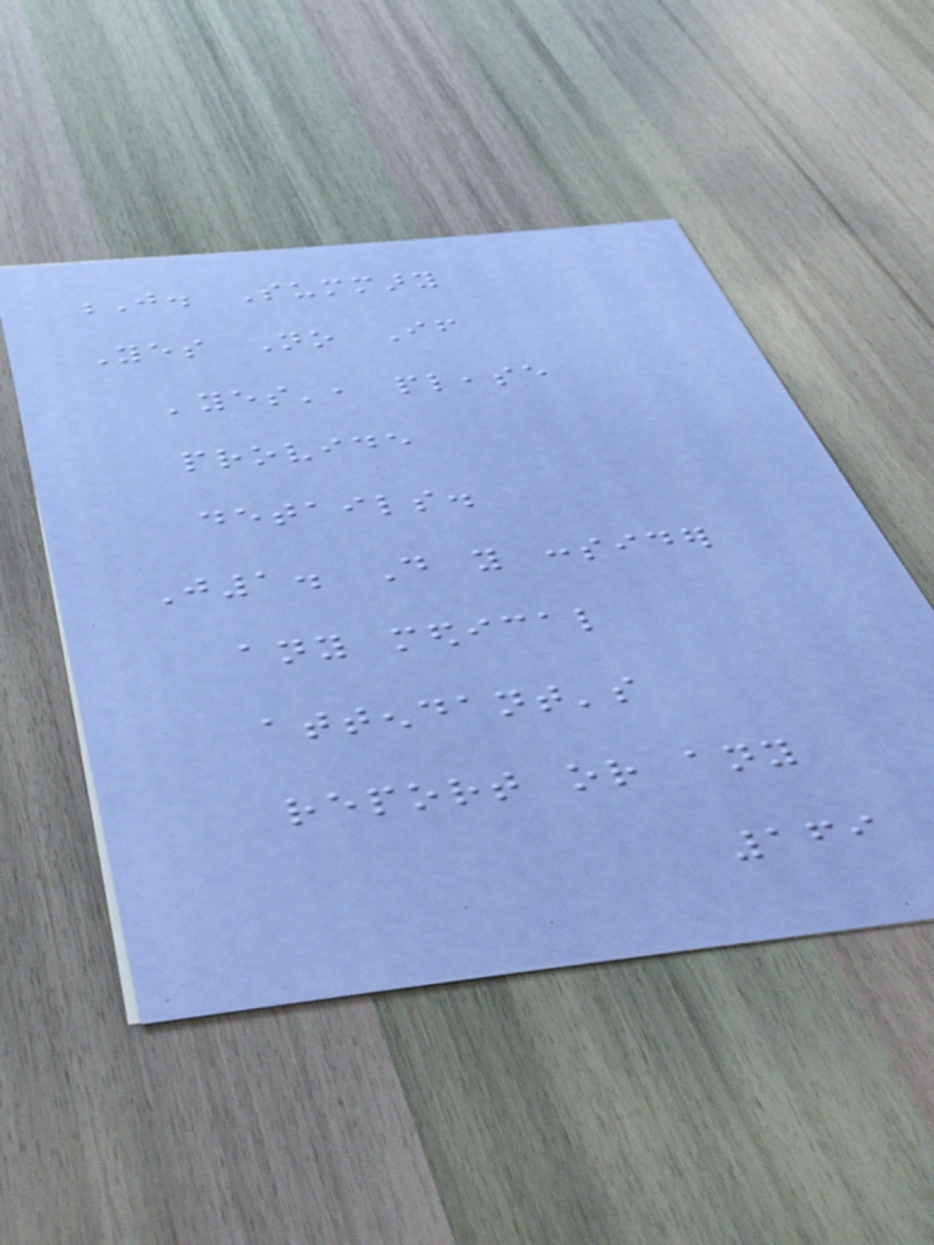J. Summary
Yes No If
'yes', please
provide
details.
J1. Do you consider
any medical
attendant's
report or any
169
